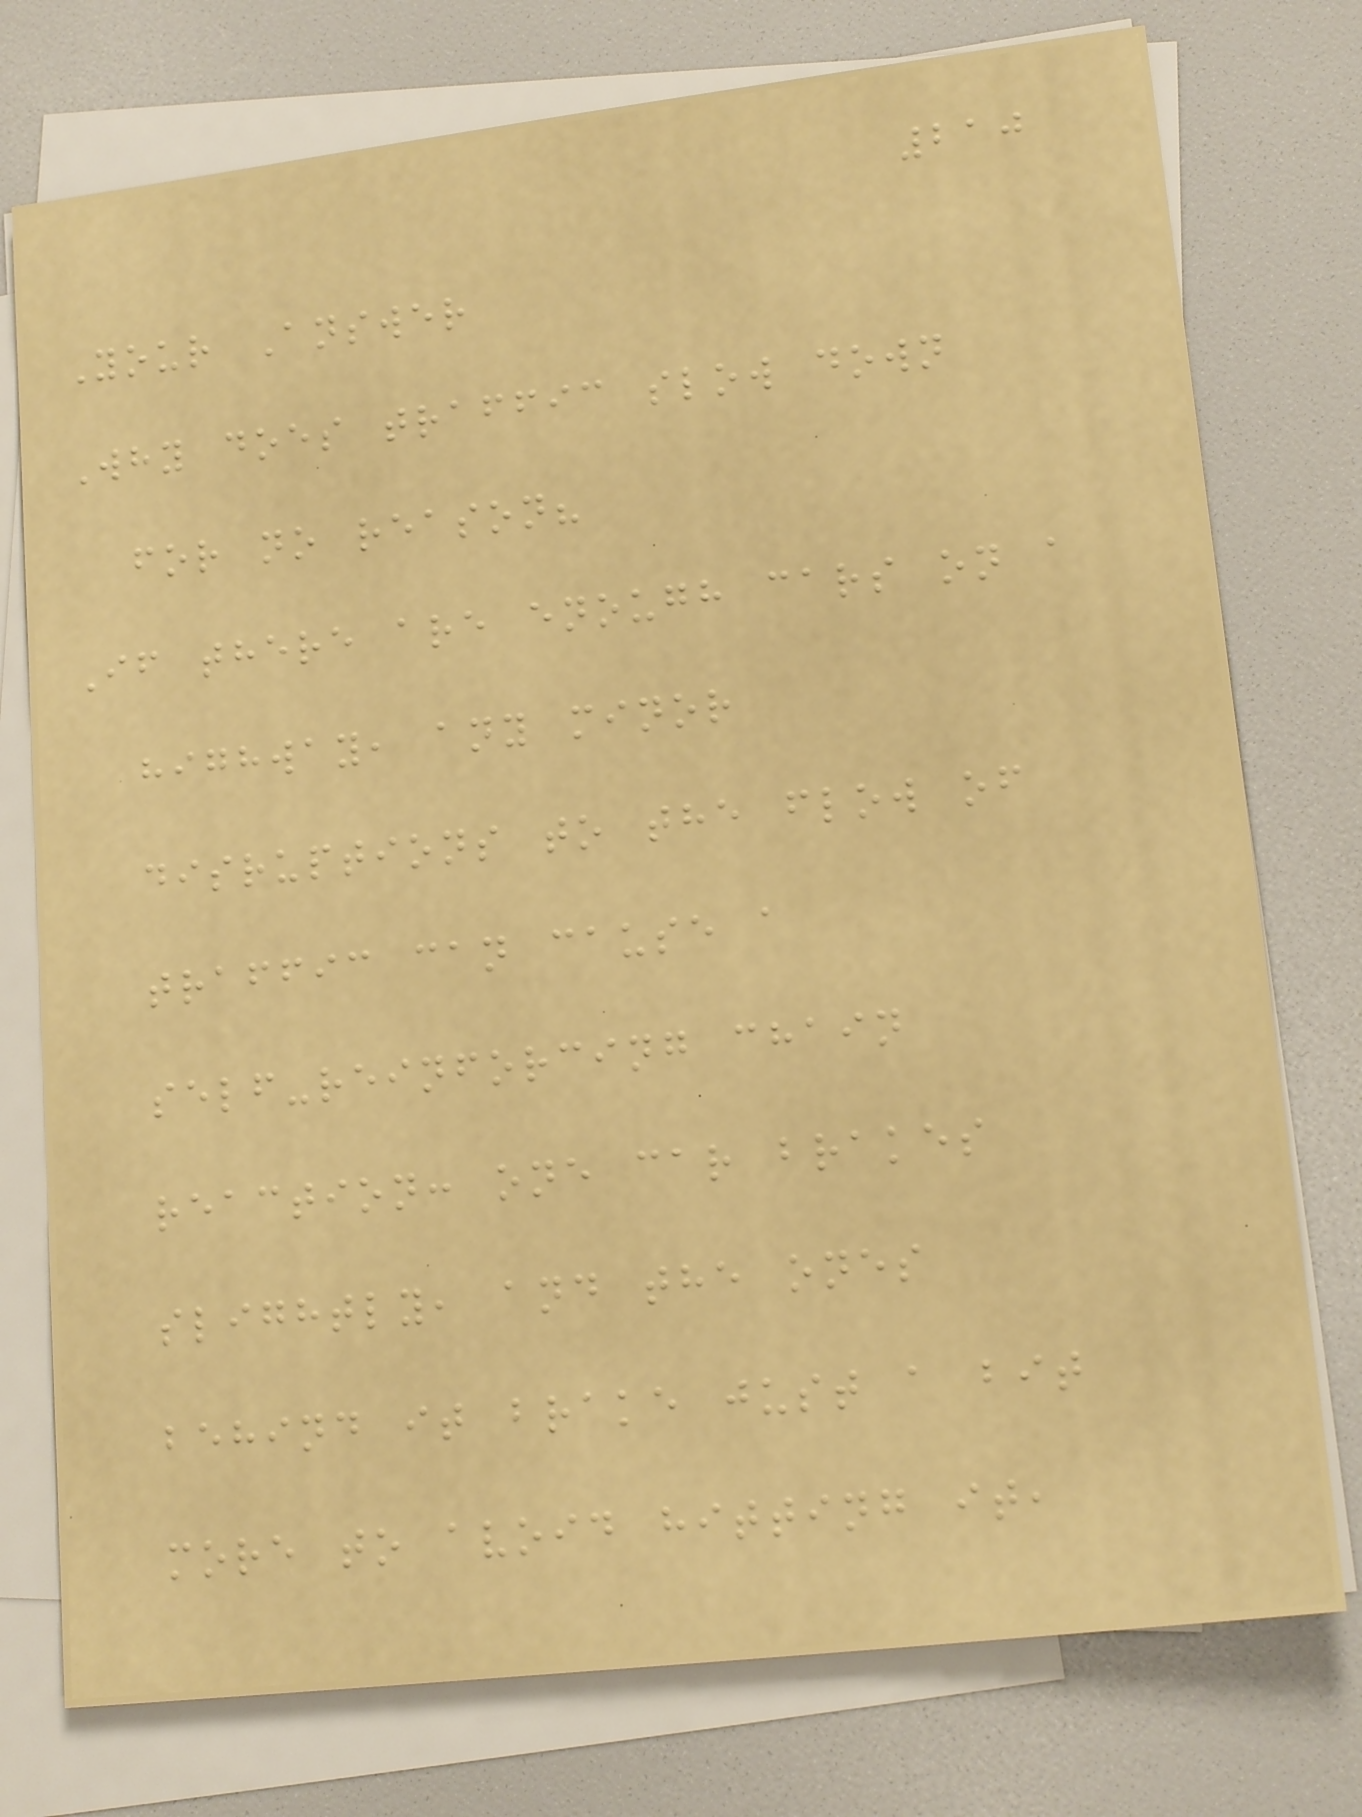210
Your Answer
Why does traffic slow down
for no reason?
If there are enough cars on a
highway, any minor
disruptions to the flow of
traffic can cause a
self-reinforcing chain
reaction: one car brakes
slightly, and the ones
behind it brake just a bit
more to avoid hitting it,
